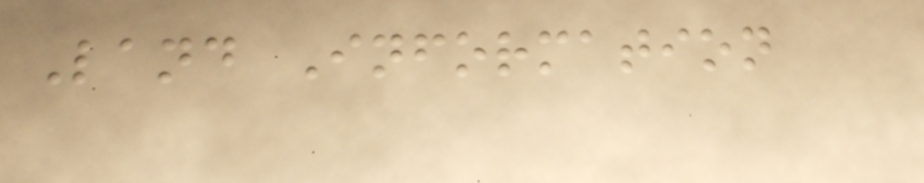Land Information
